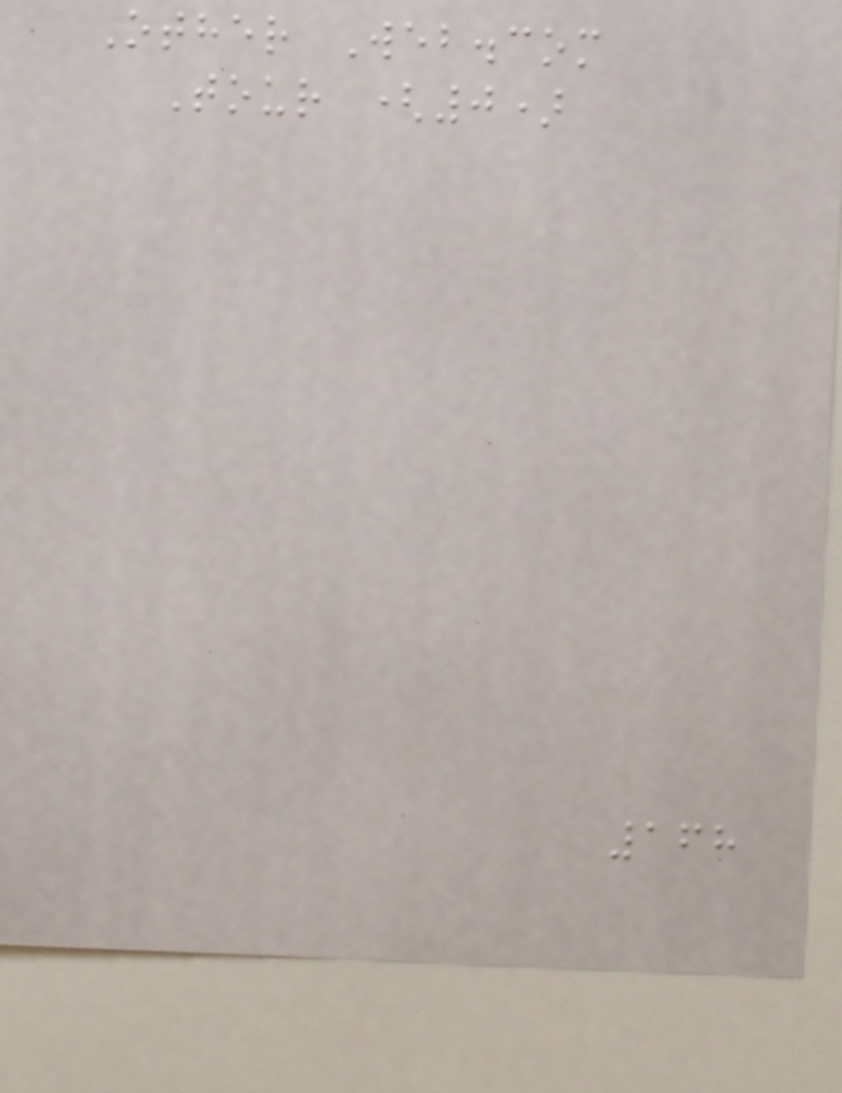Other Web.com
Tour (0)
168
